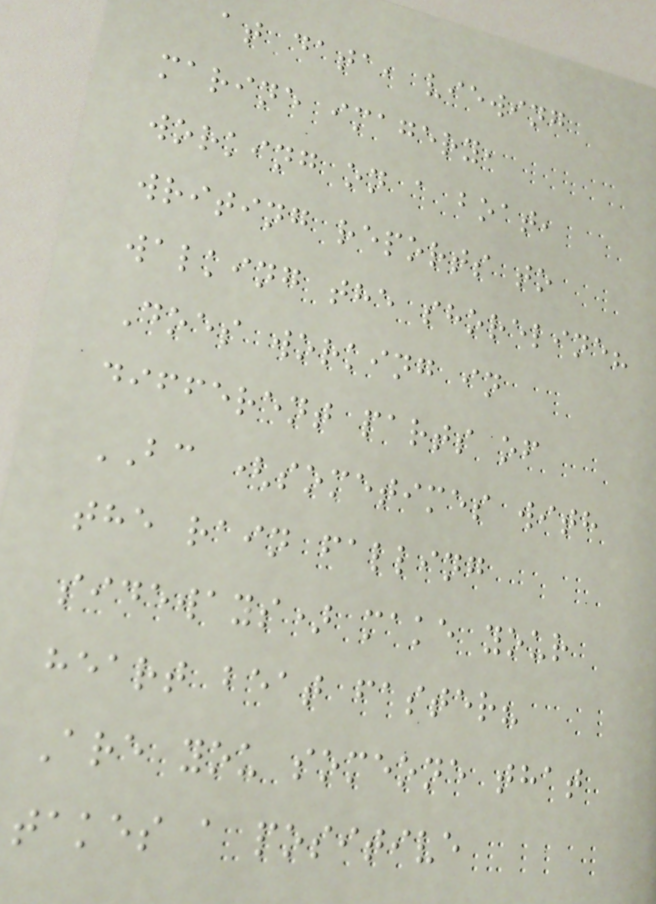at data, viewing
marine imagery,
working on a boat,
writing reports to
walking the shoreline?
Does working in
different parts of
BC (sometimes with
the rain falling
sideways) make your
heart beat faster?
Are you someone that
takes a positive
